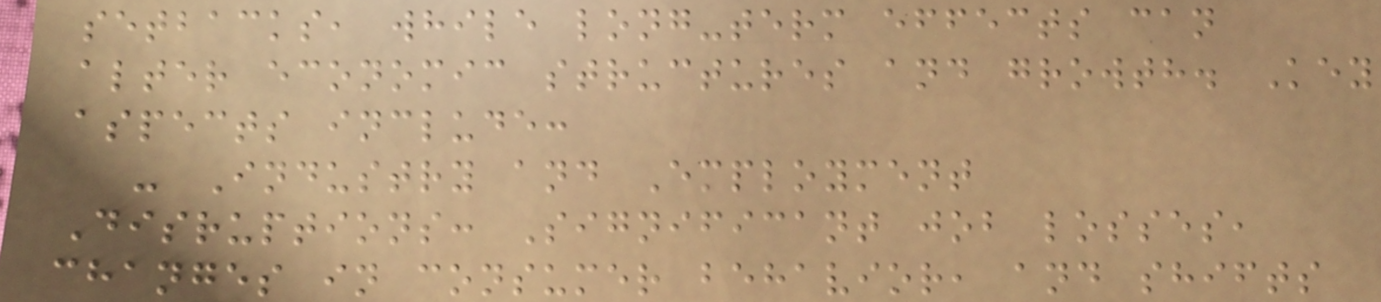setbacks, while long-term effects can
alter economic structures and growth. Key
aspects include:
- Industry and Employment
Disruptions: Significant job losses,
changes in consumer behavior, and shifts
